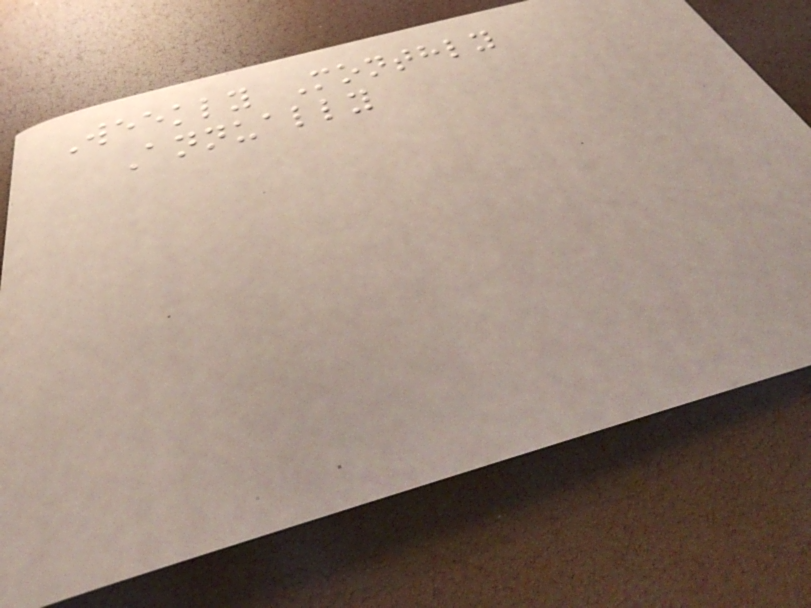Weekly Monthly
Annually
